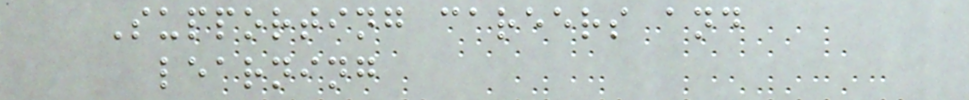Supporting careers and
learning
